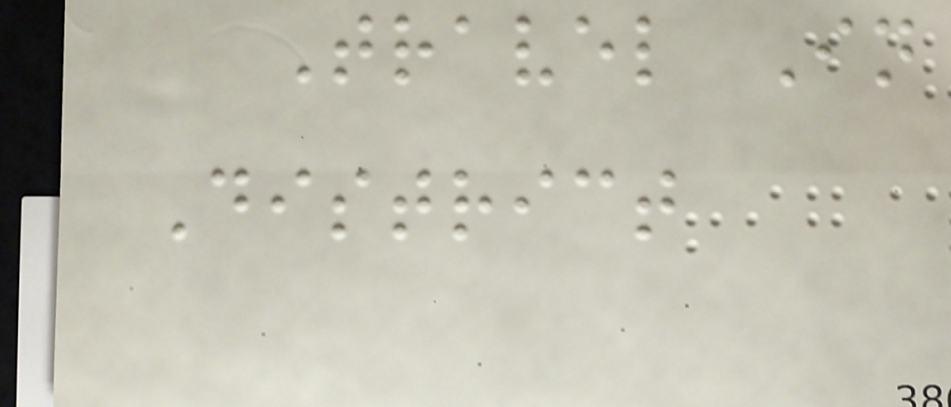Travel In
District
